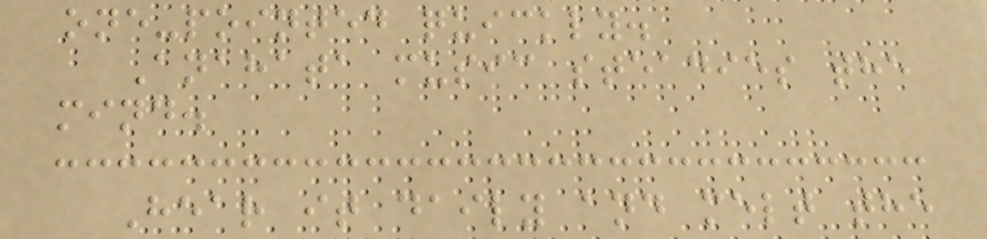one-pointed quickly.
Anahata music steadies the
mind.
Hear it daily and melt the
